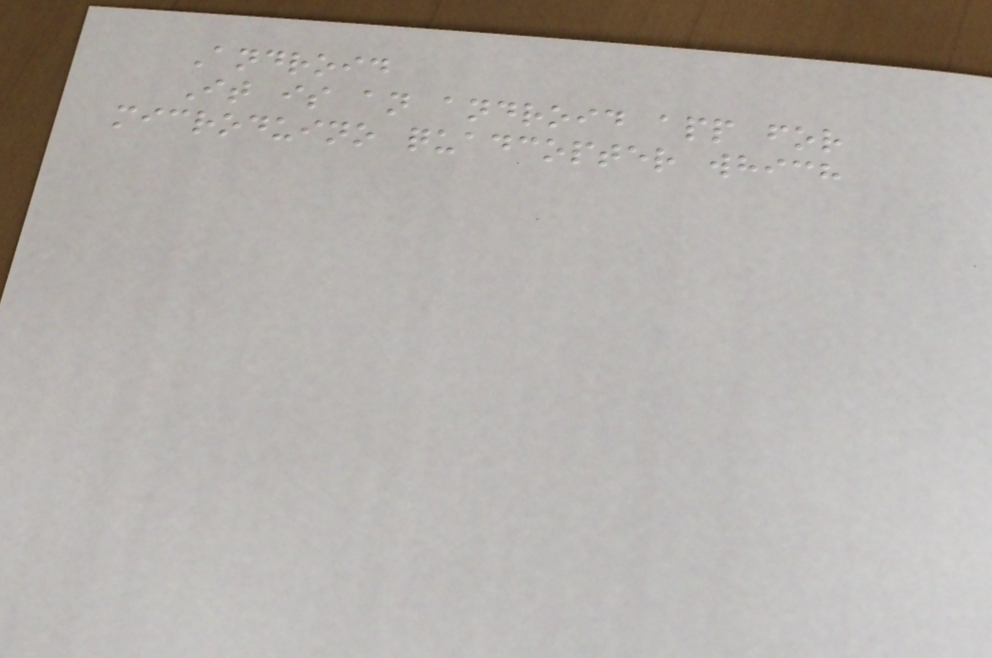Android
It is an android app for
microduino quadcopter which
